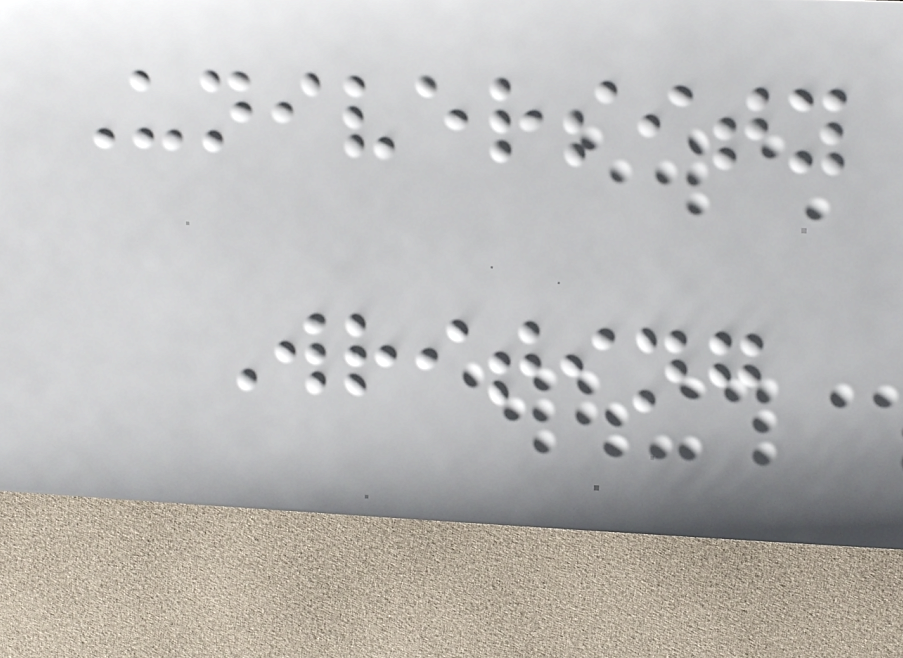University
Writing
